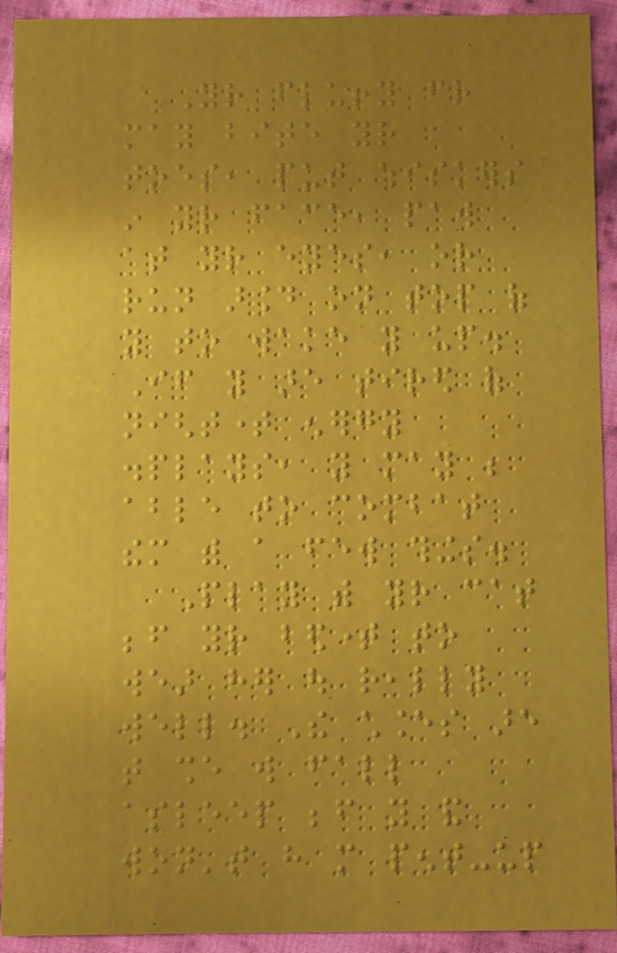Your fluffy friend
may bite your
toes, put whiskers
in your face, paw
at your eyes, or
run around on top of
you to wake you up.
If you are tired of
nighttime energy
displays, you may be
able to combat
them with a few things.
Play with your cat
before your bedtime to
wear her out really
well. The chances are
that she will fall
asleep before you and
won't have more pent-up
